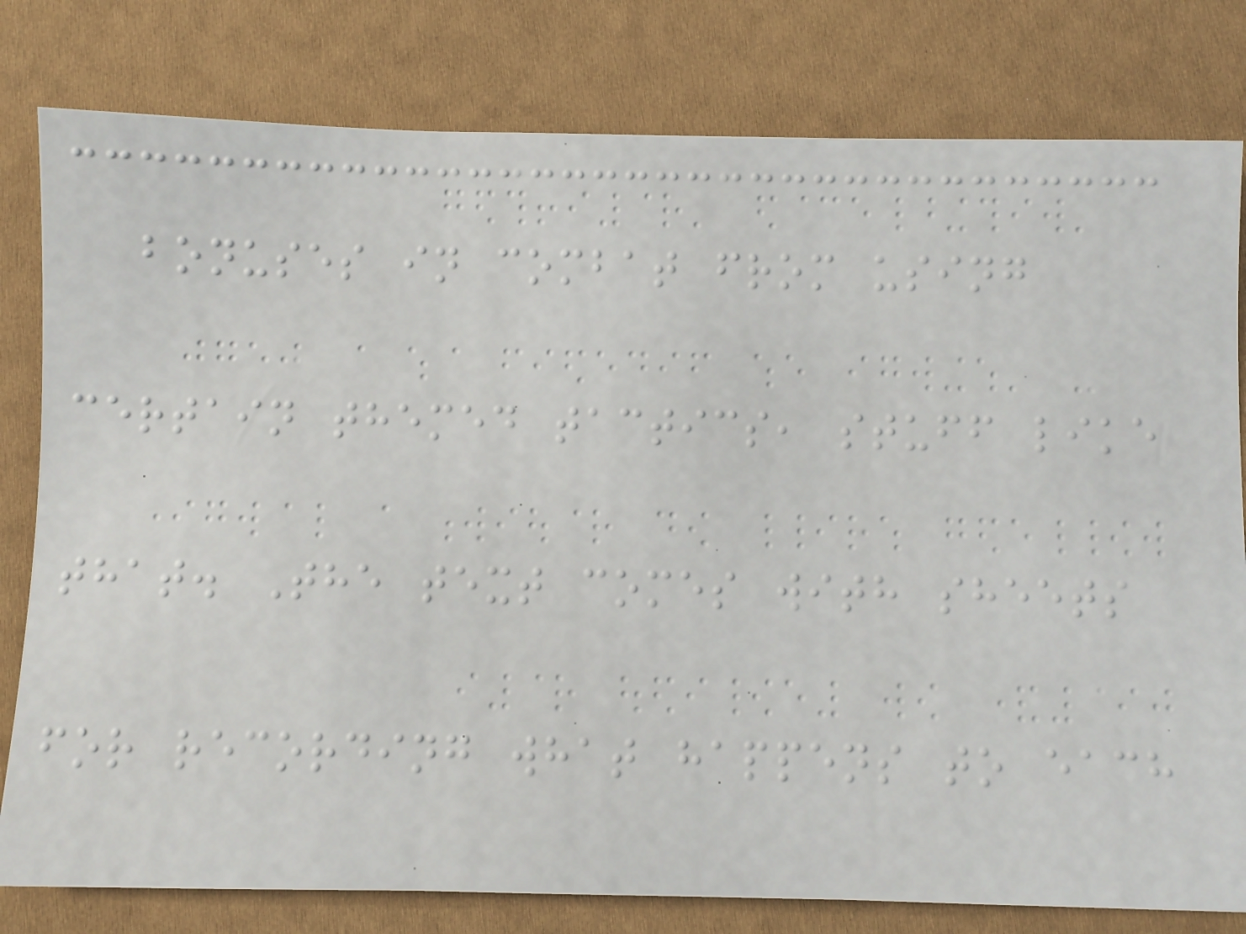bonuses in combat from using
certain themed tactics, stuff like
that. The text comes with sheets
for recording what happens to each
